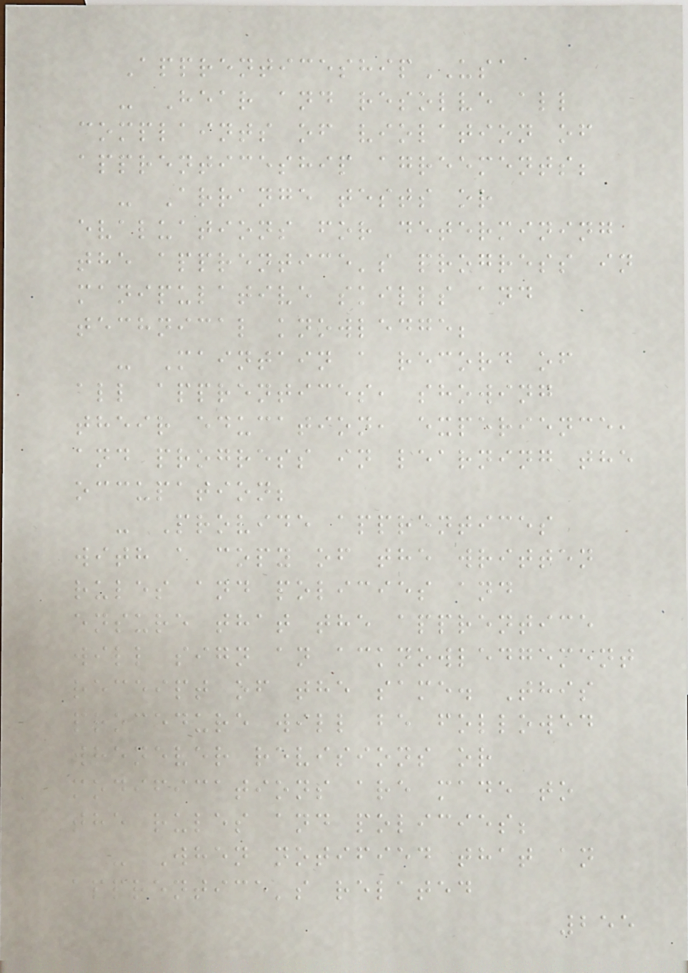ApprenticeshipUSA
- Hear and resolve all
complaints of violation of
apprenticeship agreements;
- Arrange tests or
evaluations for determining
the apprentice's progress in
manipulative skills and
technical knowledge;
- Maintain a record of
all apprentices, showing
their education, experience,
and progress in learning the
occupation;
- Provide apprentices
with a copy of the written
rules and policies and
ensure that the apprentice
will sign an acknowledgement
receipt of the same. This
procedure will be followed
whenever revisions or
modifications are made to
the rules and policies;
- When notified that an
apprentice's related
255
